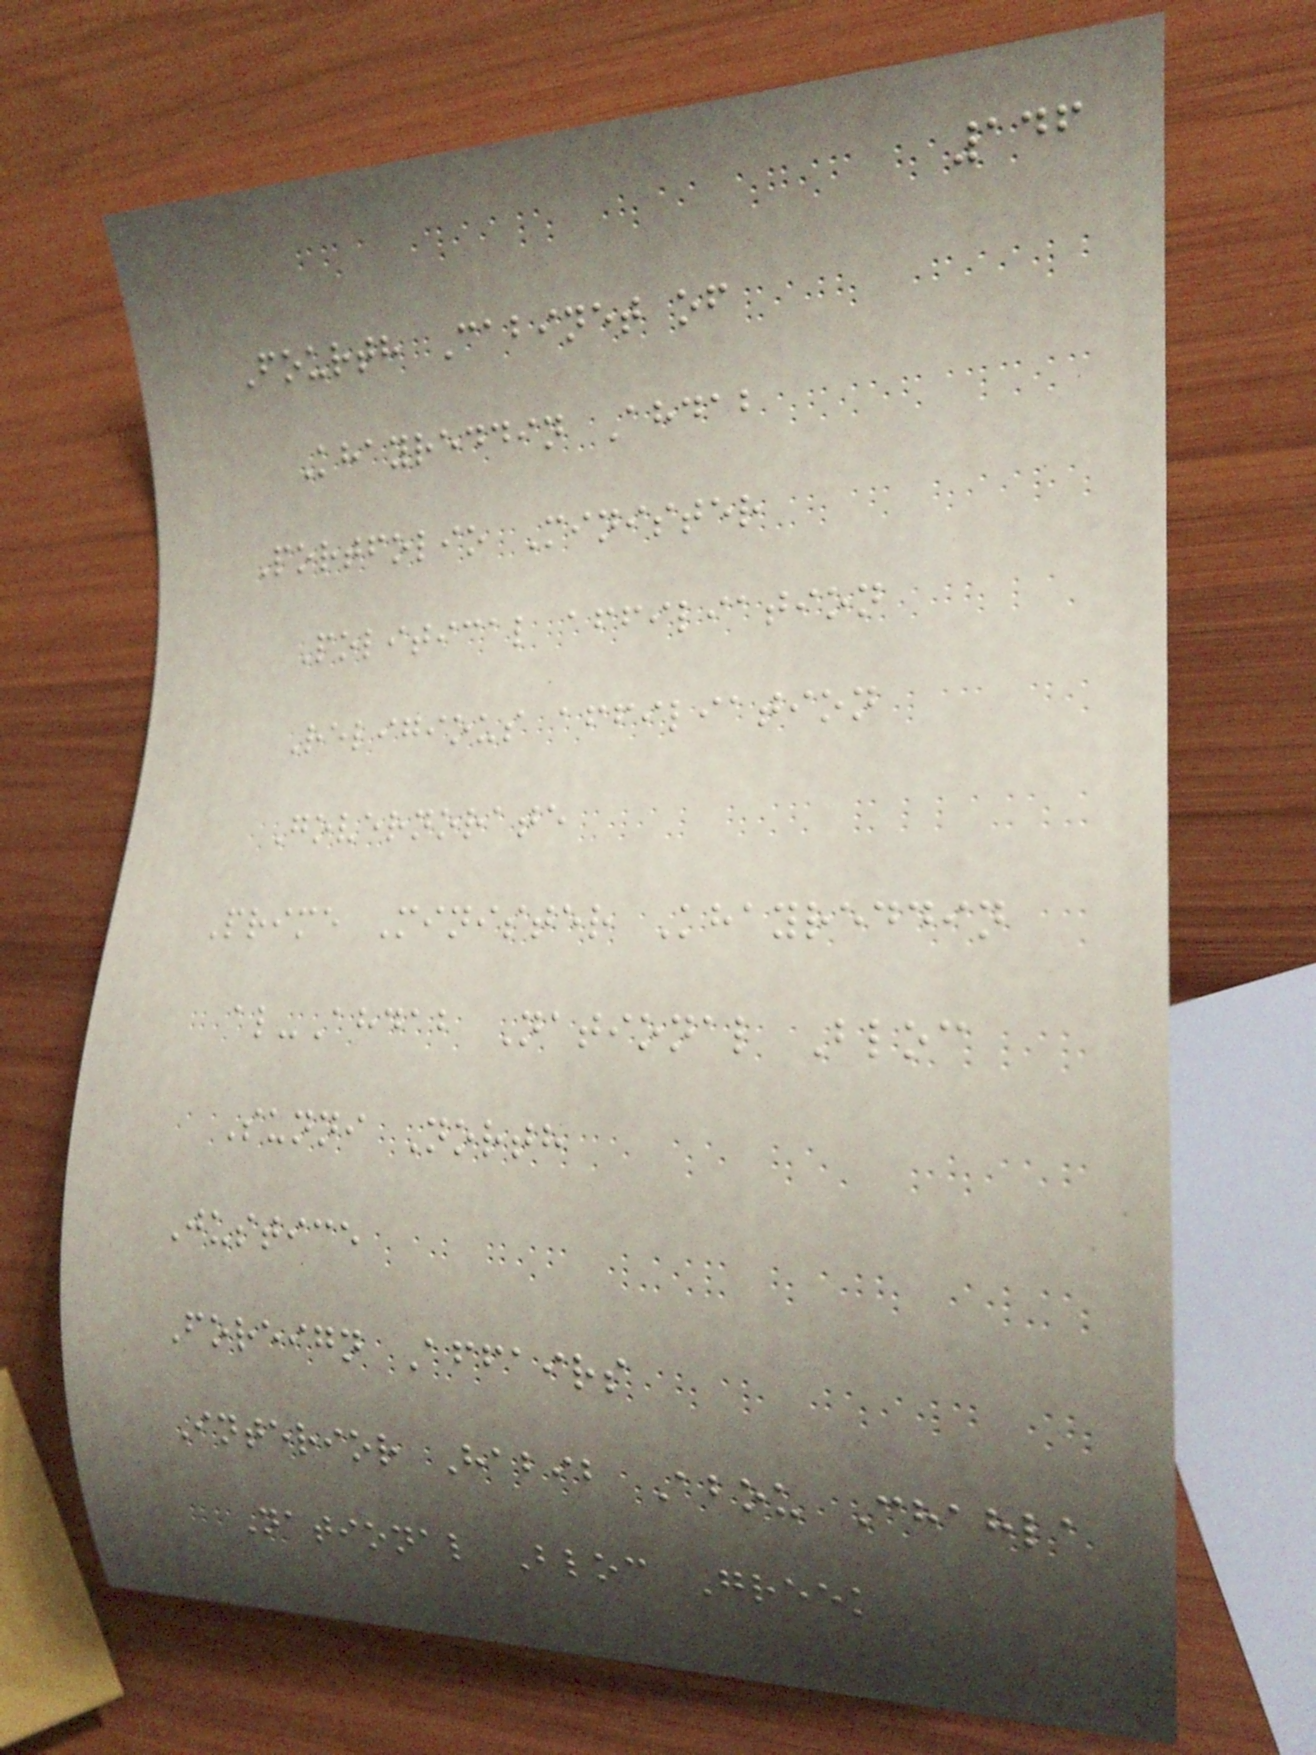146
Fourth Cabinet of
Khayreddin Ahdab
Portfolio Minister
Political affiliation
Religious affiliation
Governorate
Prime Minister Khayreddin
al-Ahdab National Bloc
Sunni North
Justice
Foreign Affairs
Interior Habib Abou Chahla
National Bloc Greek
